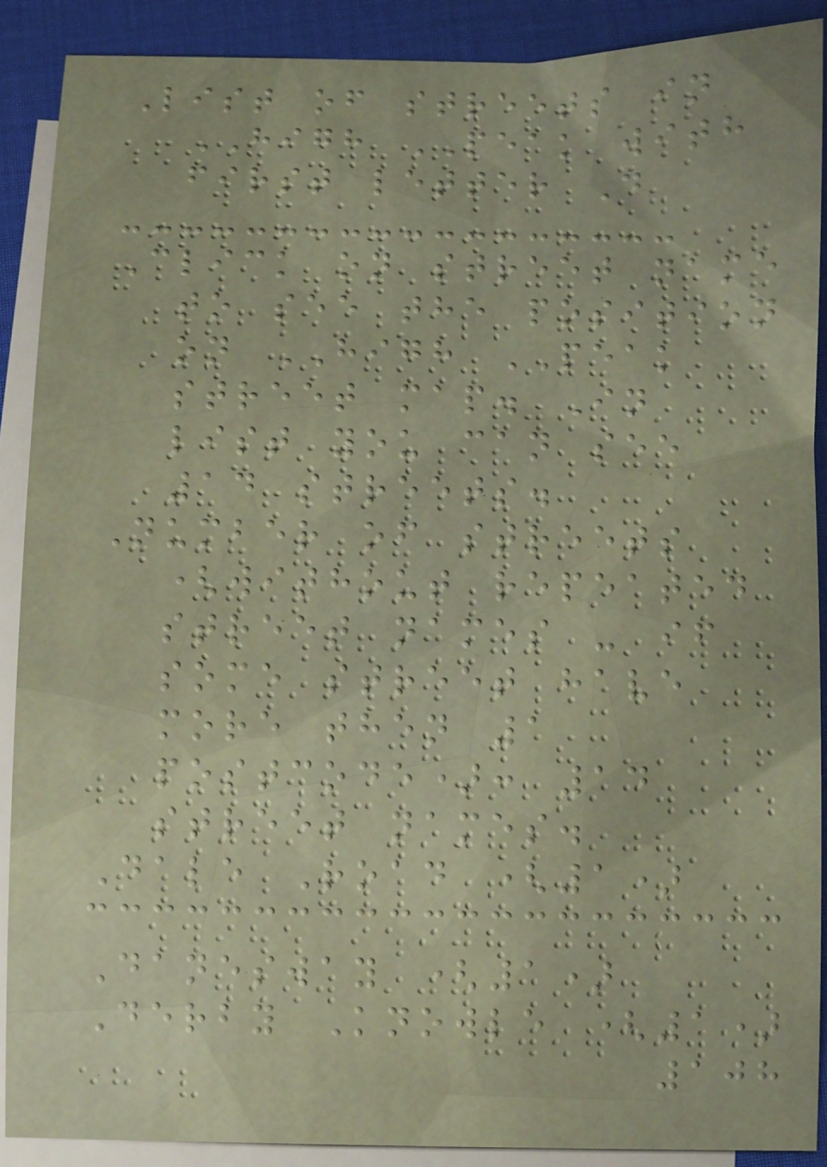List of streets in
HIGH PEAK with
first letter D
Click on street name
to see the position
on HIGH PEAK
street map. In
list you can see
14 streets.
Number of streets
(without repeated
street names - if
some street have
more then 1
postcode): 14
street names.
Dale Road (1)
Danesway (1)
Derby Knowle (1)
108
